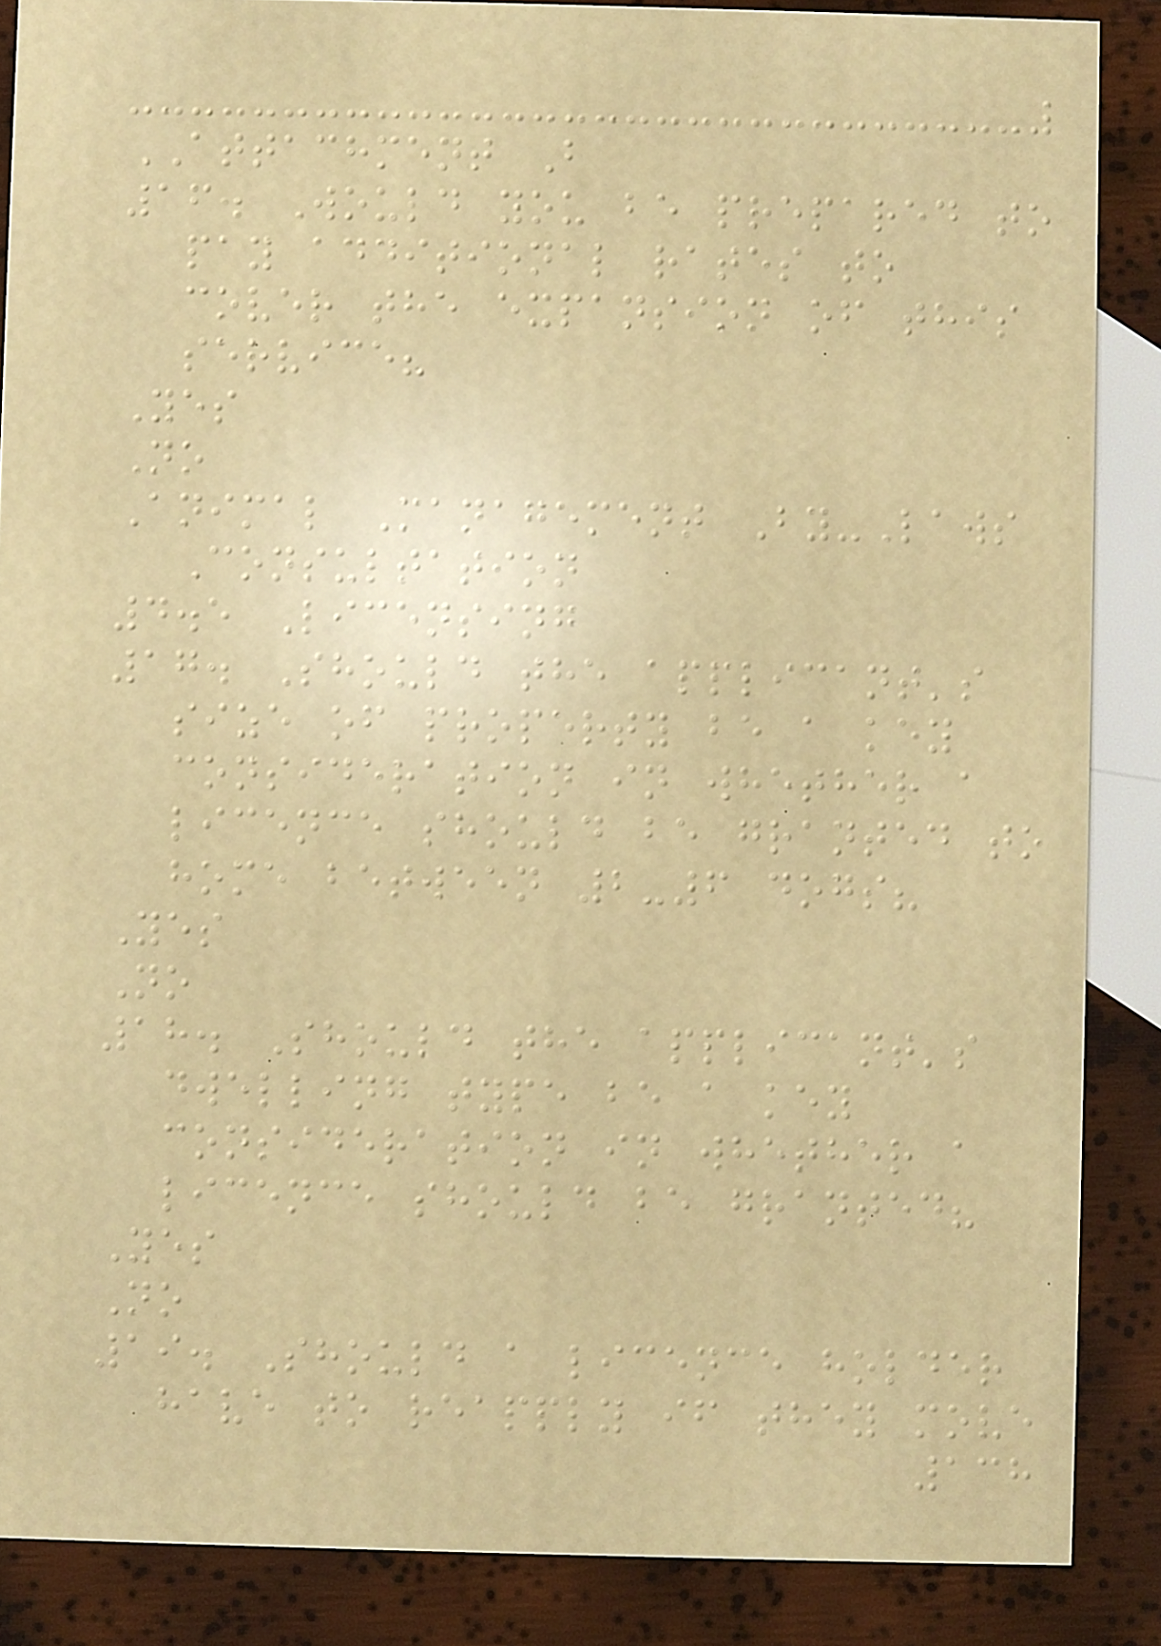ATTACHMENT B
16. Would you be prepared to
pay additional rates to
cover the expansion of this
service?
Yes
No
Animal Management By-Laws
Consultation
4.5 Licensing
17. Should the applicant's
size of property be a key
consideration in whether a
licence should be granted to
home between 2-6 dogs?
Yes
No
18. Should the applicant's
dwelling type be a key
consideration in whether a
licence should be granted?
Yes
No
19. Should a licence holder
have to reapply if they move
138
